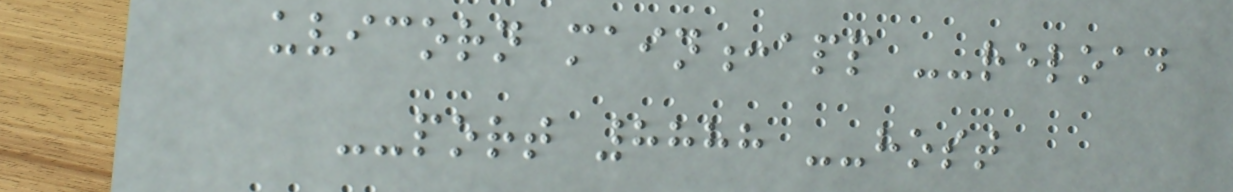uvicorn main:app --reload
--port 8888 --host
